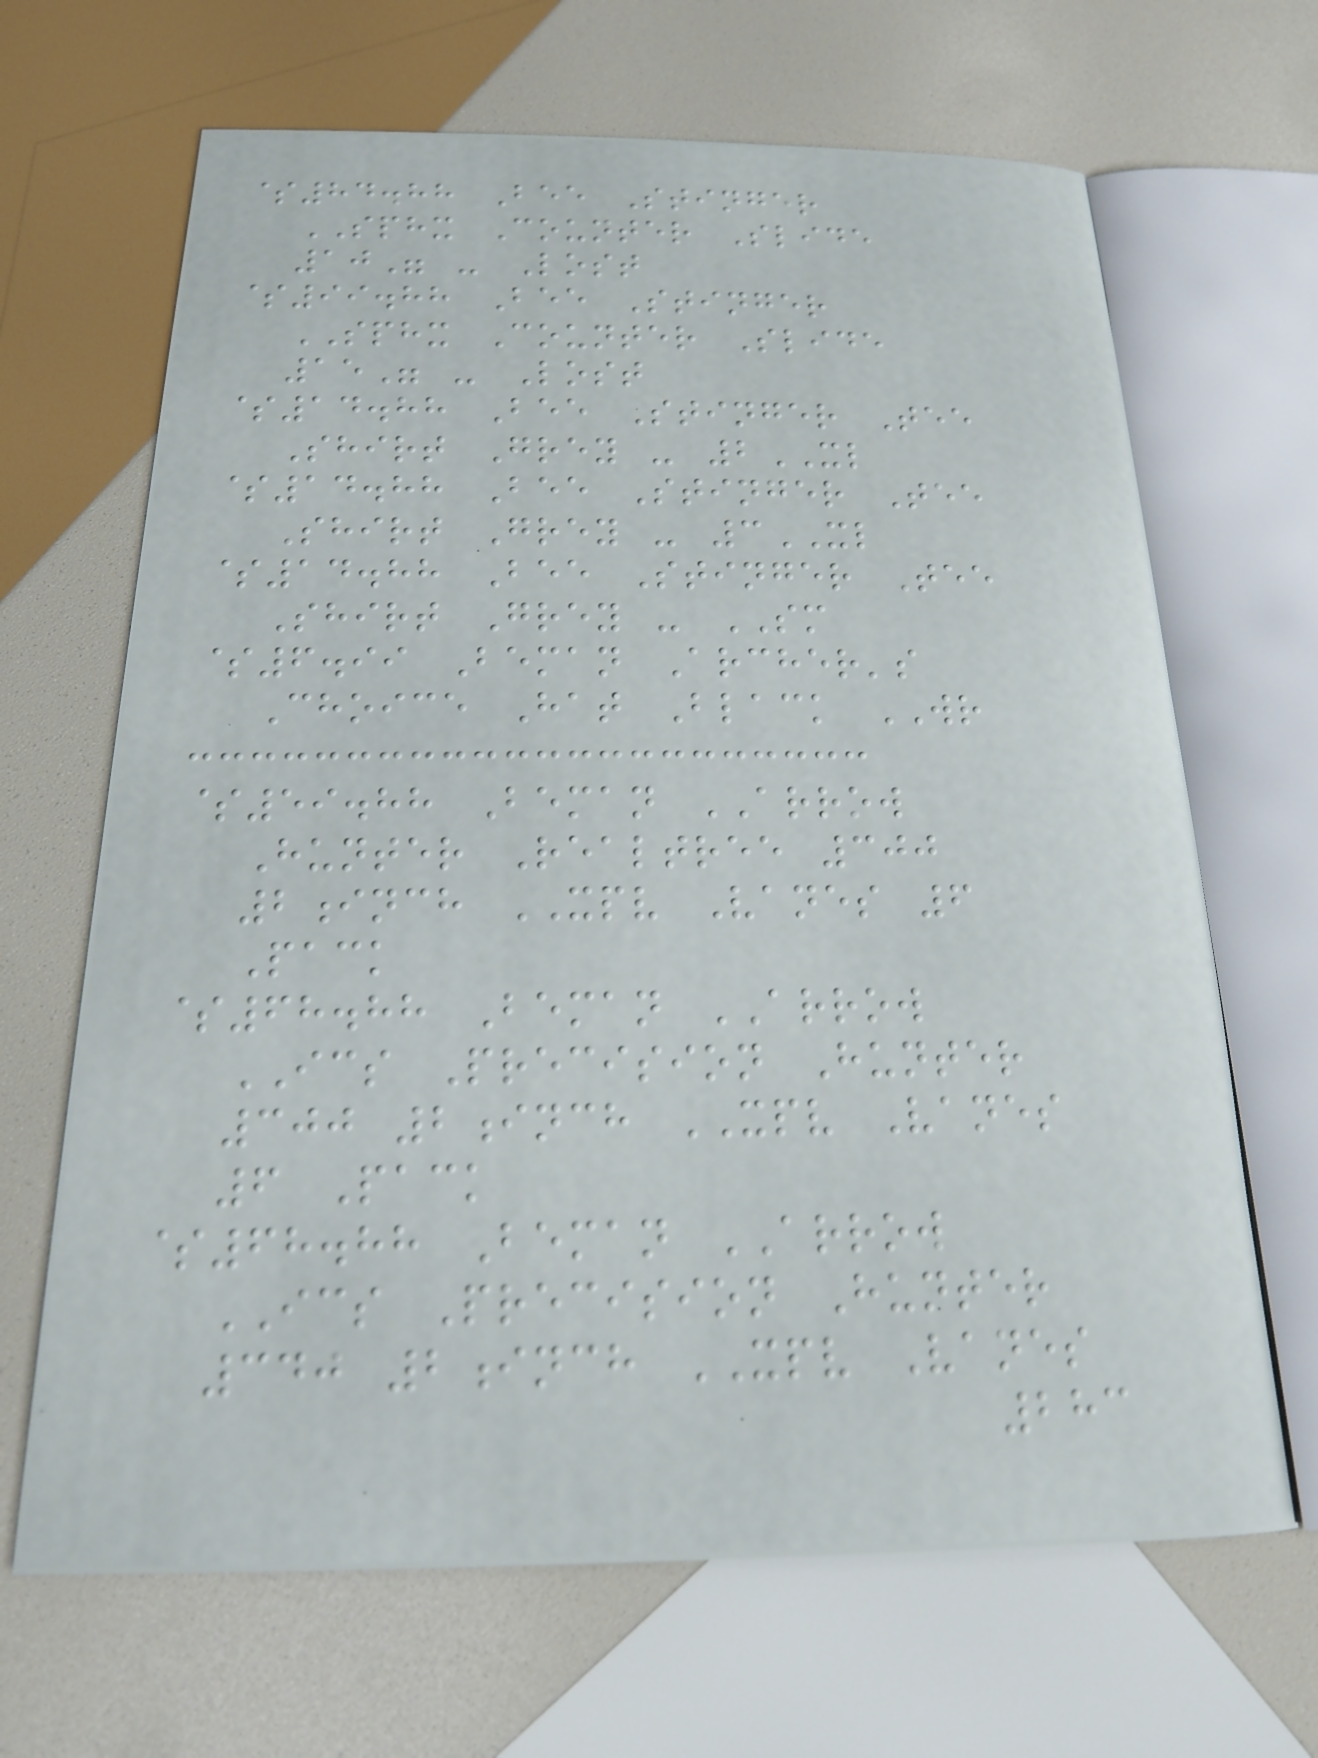$84.88 Bee Stinger
SPHX Counter Slide
10" - Lost
$99.88 Bee Stinger
SPHX Counter Slide
15" - Lost
$14.88 Bee Stinger Tee
Shirt Grey - 2XL
$14.88 Bee Stinger Tee
Shirt Grey - 3XL
$14.88 Bee Stinger Tee
Shirt Grey - SM
$6.99 Beman Archer's
Choice Hat Black WR
$59.88 Beman ARROW
Hunter Realtree 300
2inch XPV Vanes 6
Pack
$68.88 Beman ARROW
ICS Precision Hunter
300 2inch XPV Vanes
6 Pack
$68.88 Beman ARROW
ICS Precision Hunter
340 2inch XPV Vanes
283
